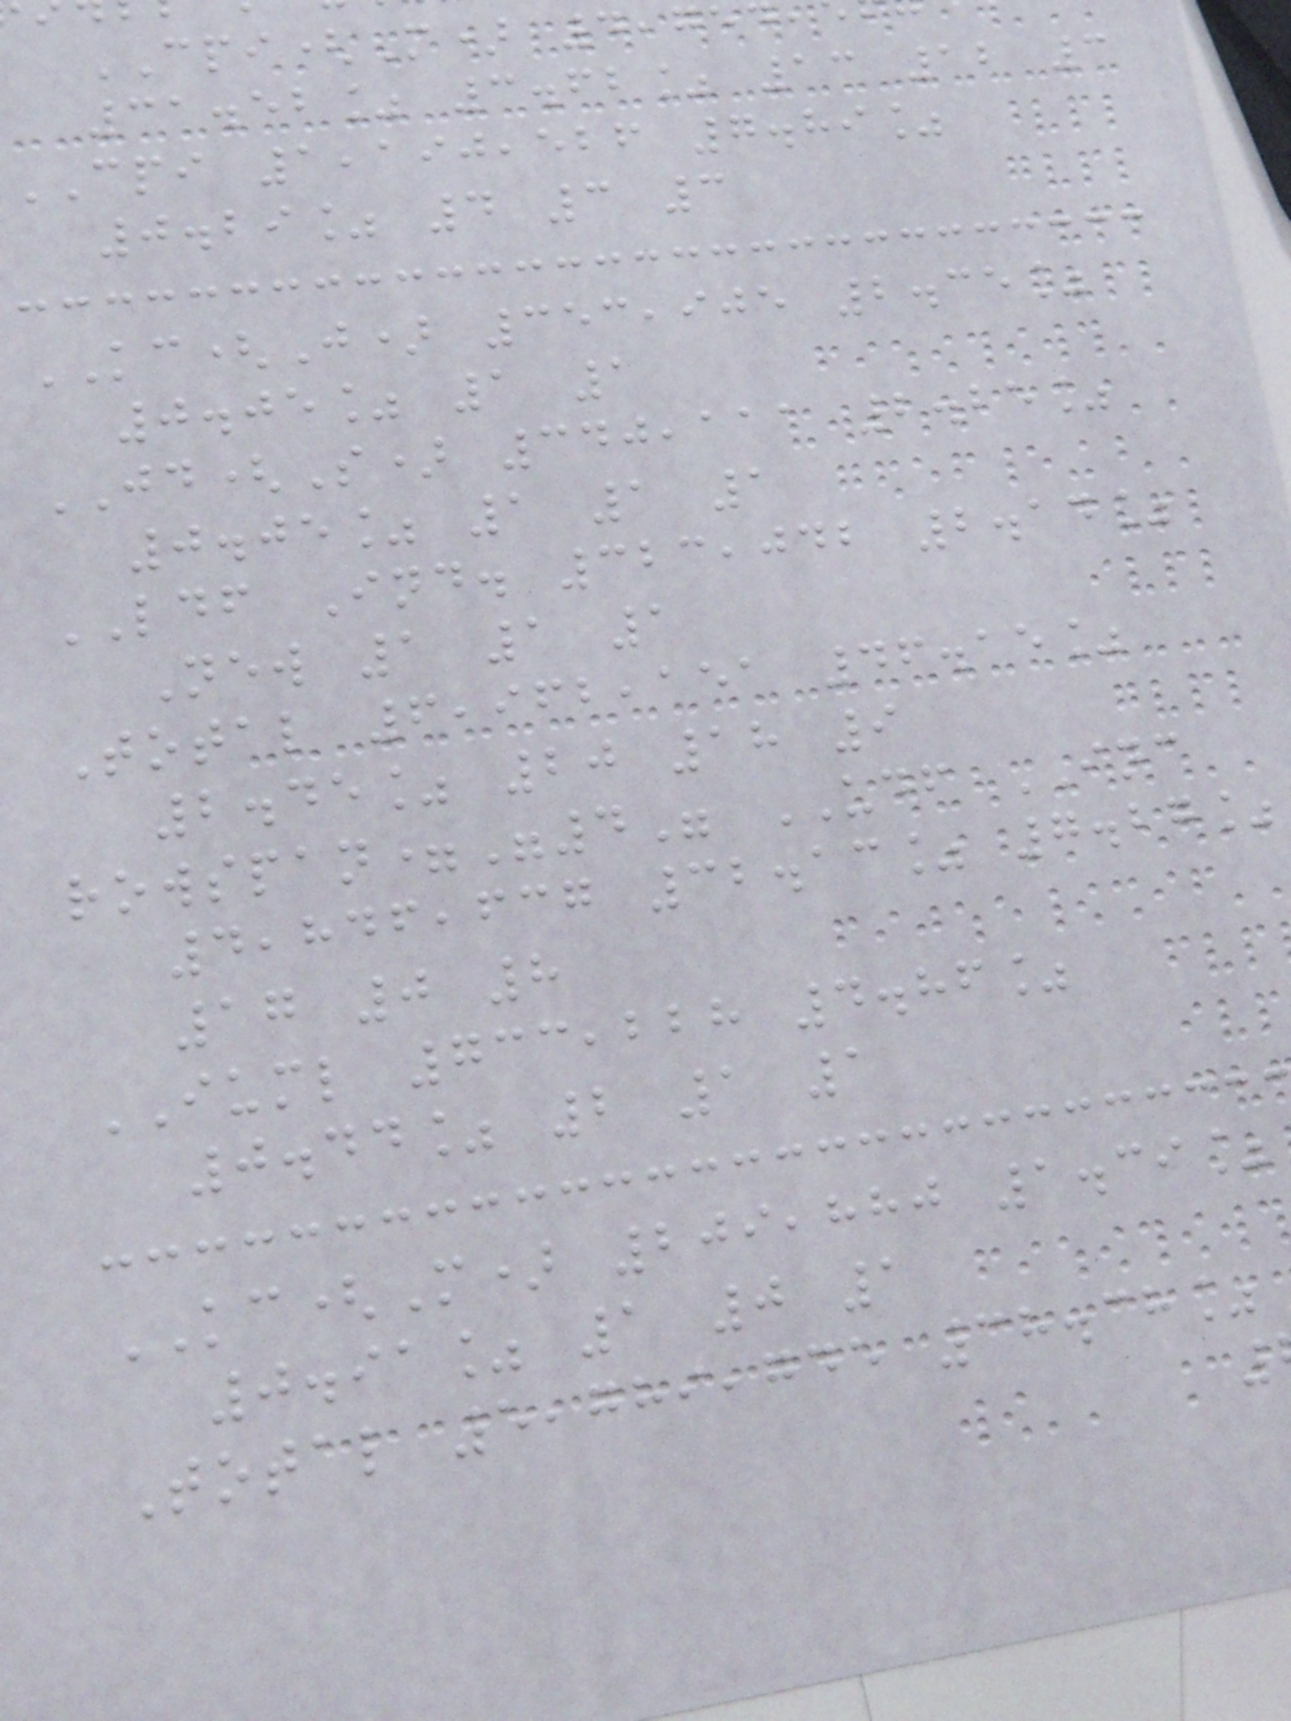CPI(M) 4,754
31.52% 3.62% 13 12 3
CPI 1,190,526 7.89%
0.29% 4 3 3
KC(J) 353,905 2.35%
0.05% 1 1
JD(S) 340,111 2.25%
0.05% 1 1 1
LDF Ind. 323,042 2.14%
New 1 1 1
Total 6,962,151 46.15%
2.45% 20 18 9
rowspan="4" UDF INC
4,846,637 32.13% 7.27%
17 0 8
IUML 733,228 4.86%
0.44% 2 1 1
KC(M) 209,880 1.39%
0.91% 1 0 1
Total 5,789,745 38.38%
